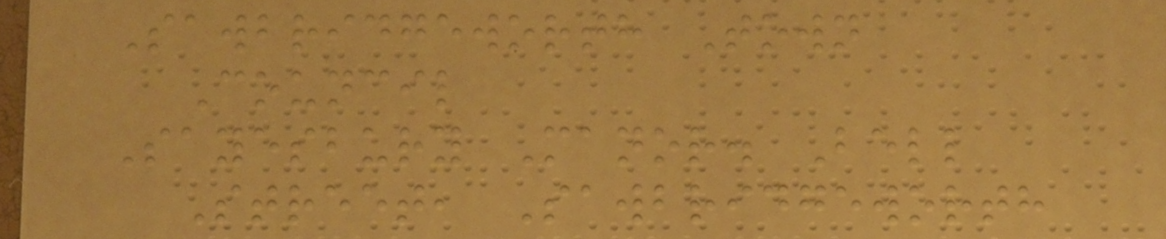Sawbridgeworth Town
Council
Sayesbury Manor. Bell
Street, Sawbridgeworth
